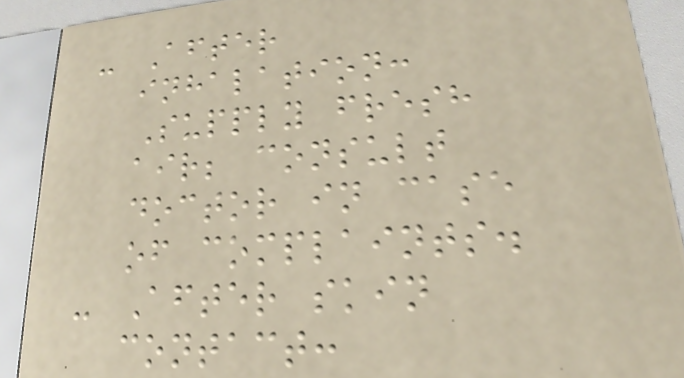- After
inhalation:
Supply fresh
air; consult
doctor in case
of complaints.
- After skin
contact:
